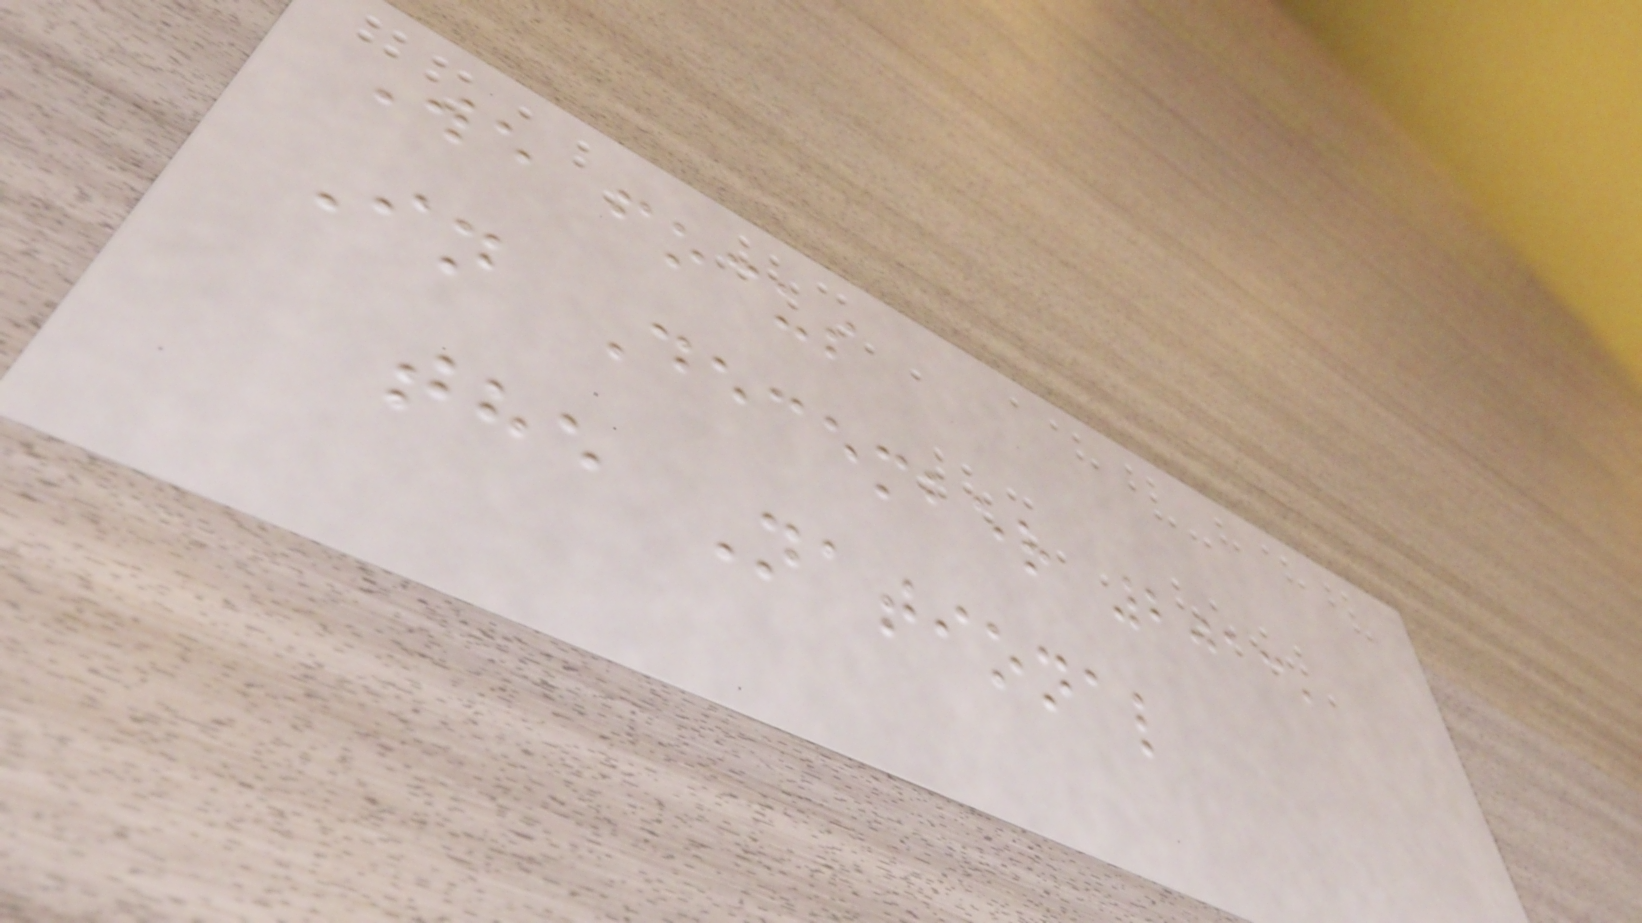We focus
In December 2013,
the National
